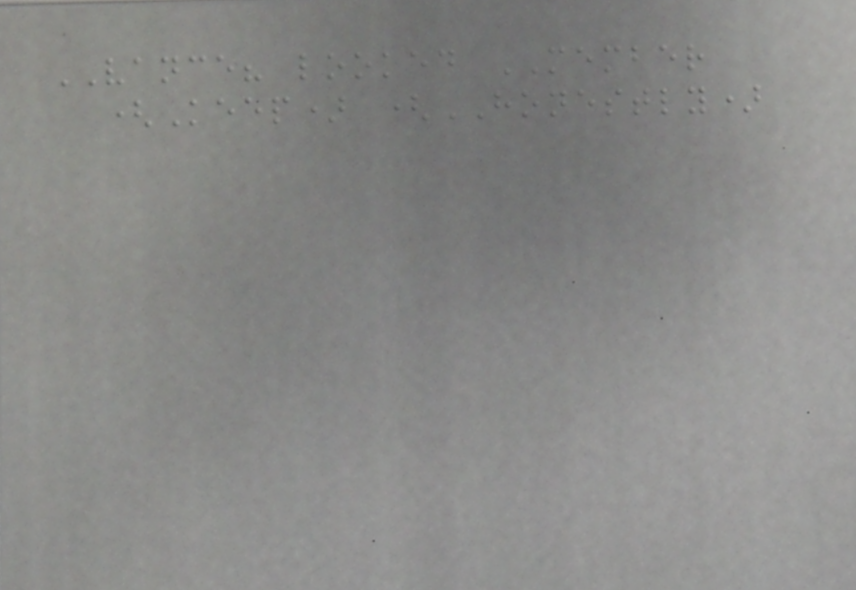VANCE? looked MEMBER
(Keep) (HONESTLY)
